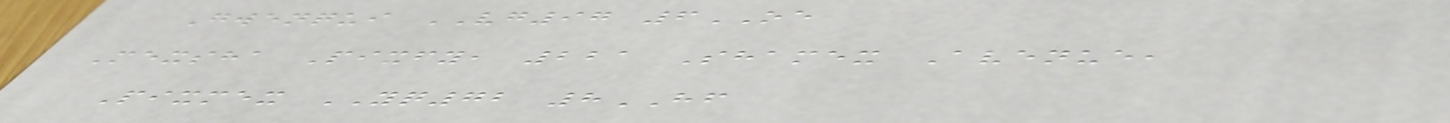Gwenqui VG97 6OE
Mexsha Pixfy, 221 Shamex Avenue,
Pixmex YQ72 8HF
